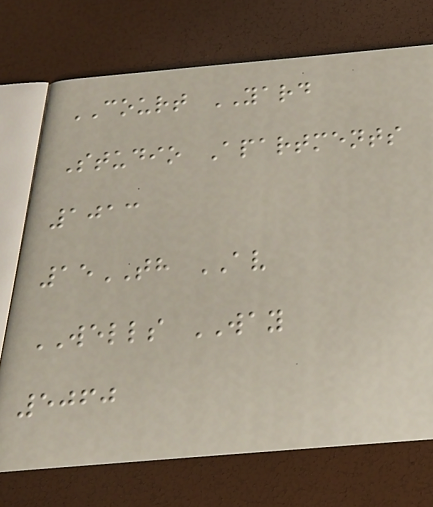COURT YARD
Studio Apartments
1013
15TH AV
WELLS WAY
5060
